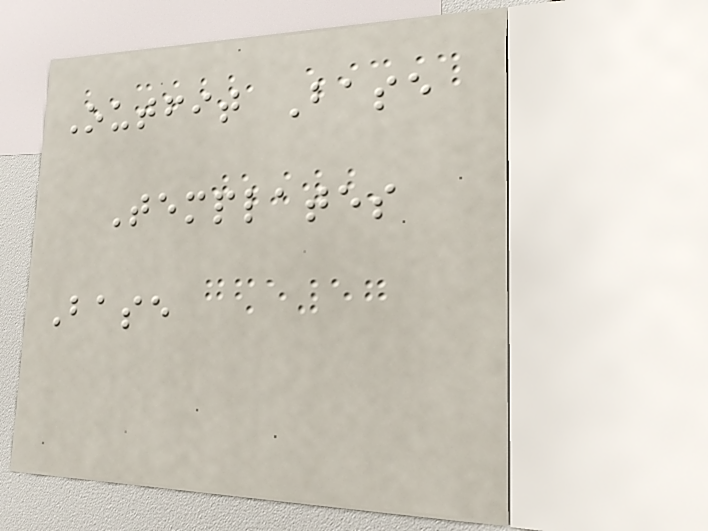Outfit Base
Templates
Base
